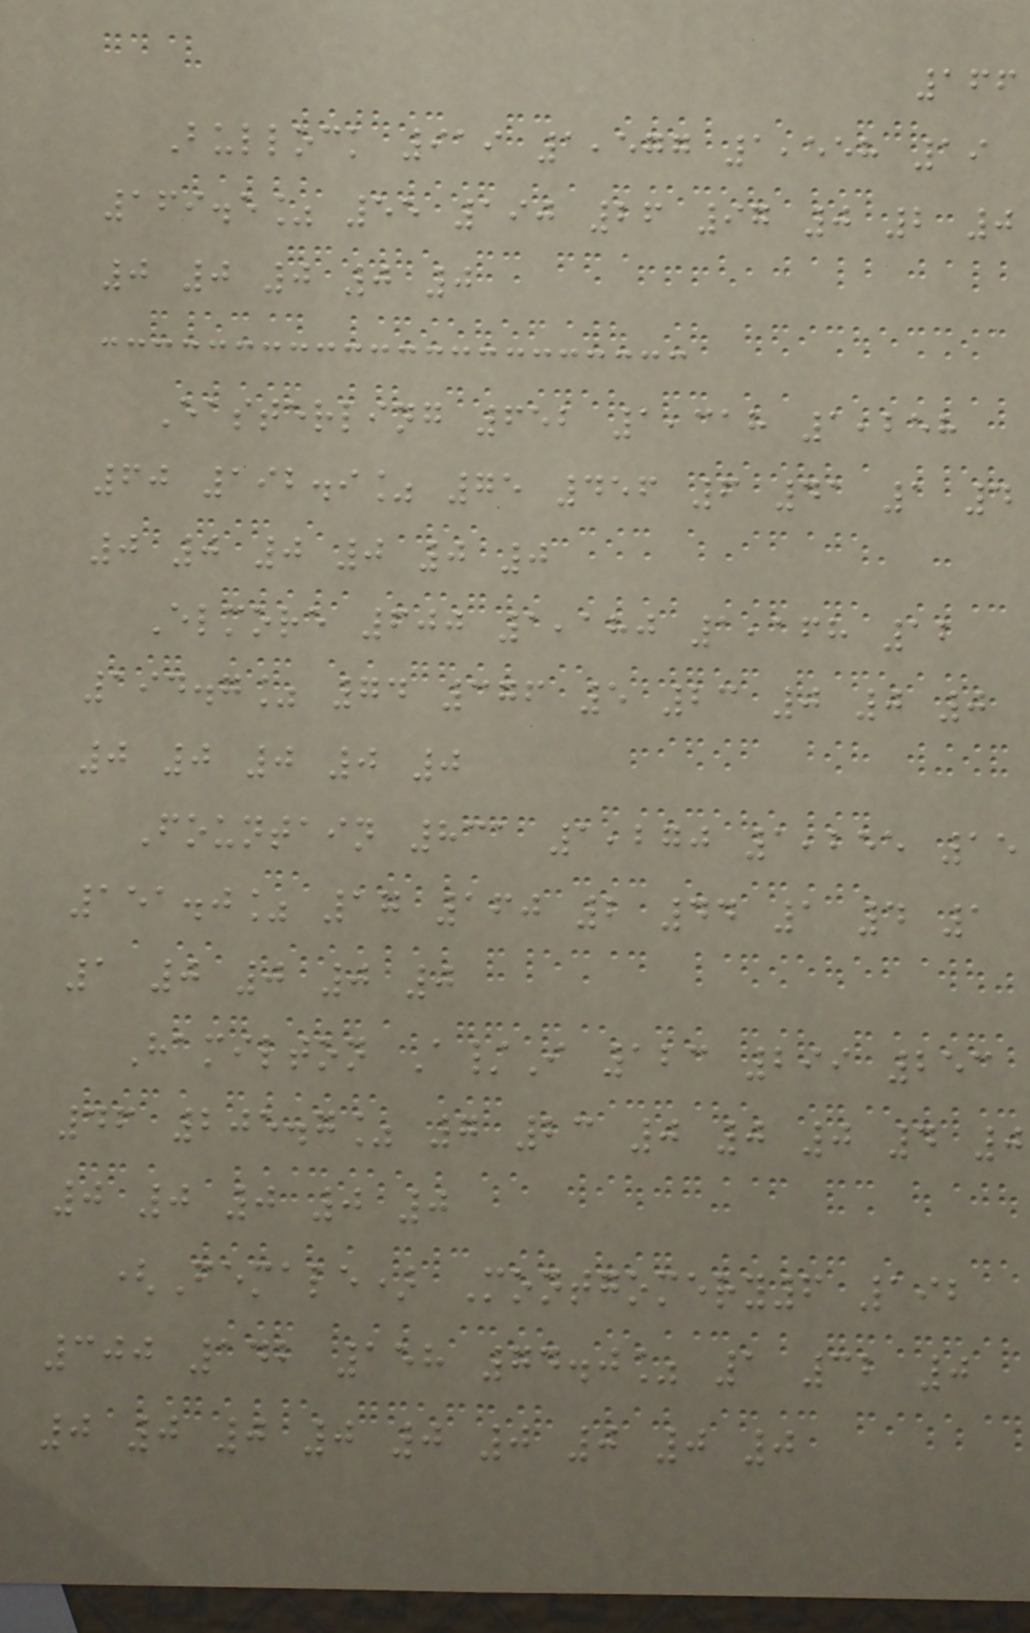166
Bullock 919 1,577 1,558 19
169.5% 55 190 26 97 0 2 0
0 0 0 0 0
Easterling 652 1,318 1,258
60 192.9% 75 456 6 41 1 4
0 0 0 0 0 0
Elmore 600 1,180 1,168 12
194.7% 74 376 5 23 0 0 0
0 0 0 0 0
Fountain 831 1,270 1,255 15
151.0% 17 160 2 44 1 4 1
1 0 0 0 0
Hamilton A/I 123 299 253
46 205.7% 7 23 0 0 0 4 0
0 0 0 0 0
(Female) Montgomery6 192
300 142 158 74.0% 1 32 0
0 0 0 0 0 0 0 0 0
